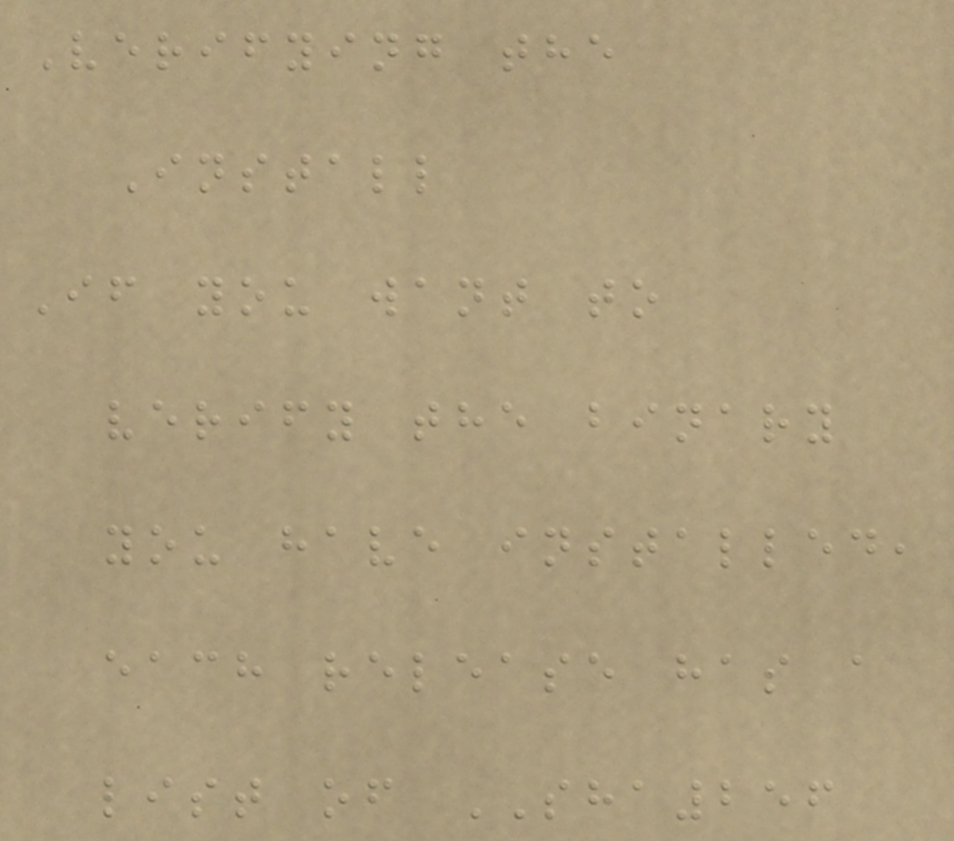Verifying the
Install
If you want to
verify the binary
you have installed,
each release has a
list of SHA256
